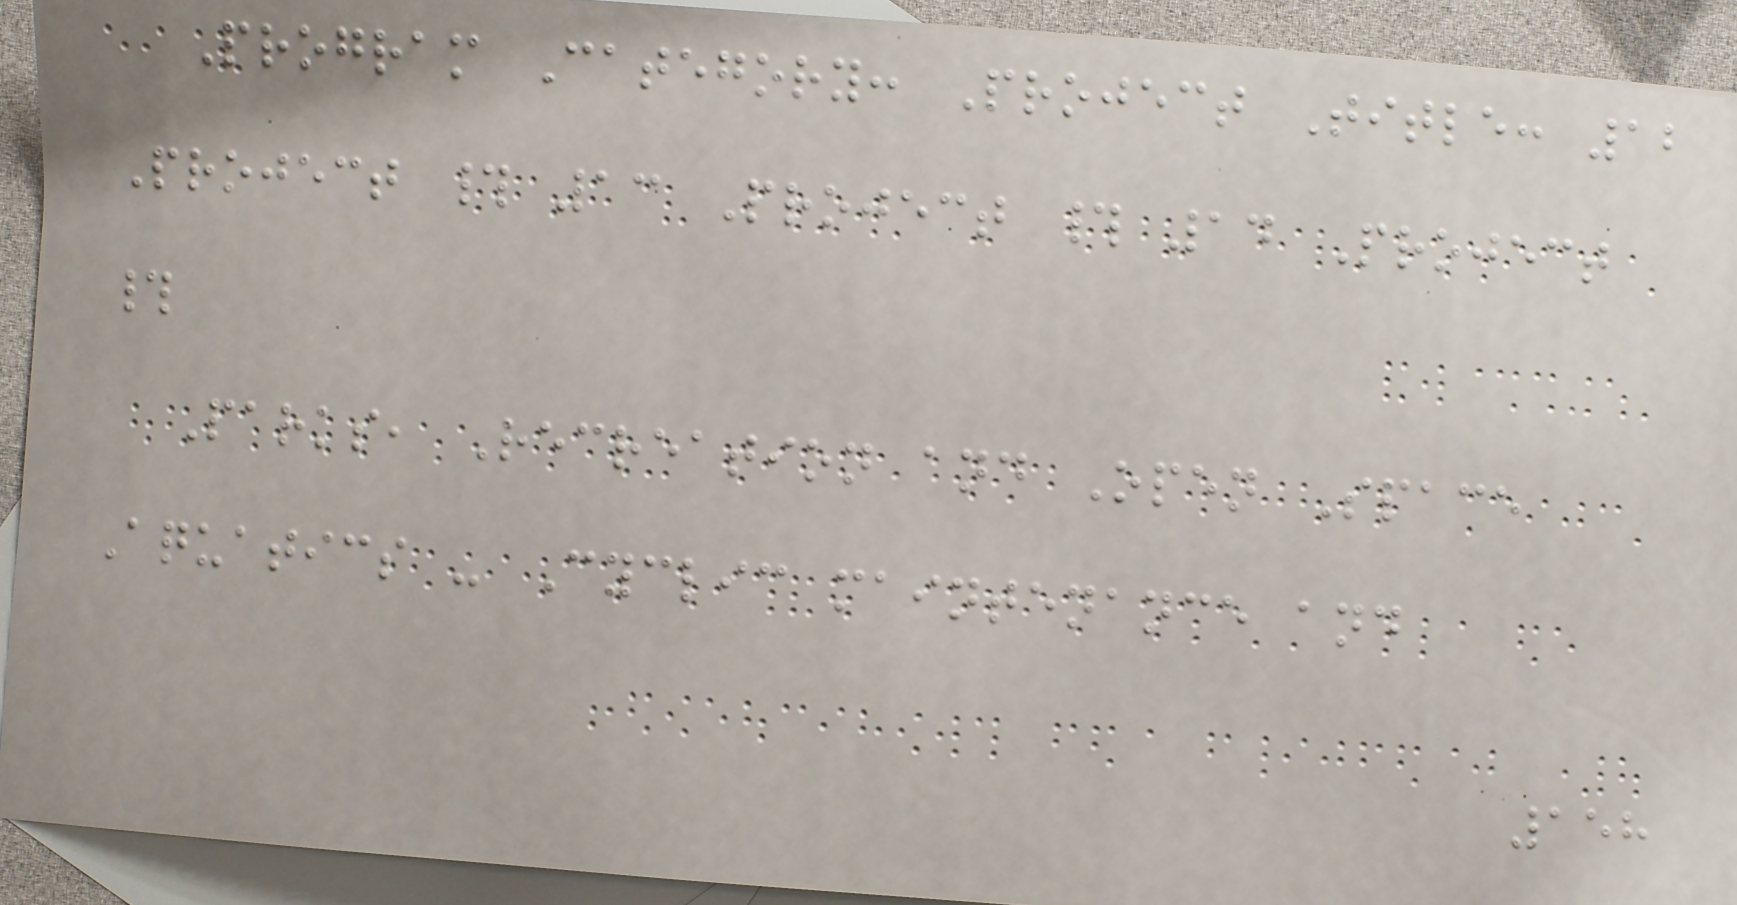Program Category: Project Title: 12
Project # 13 Project # 14 Project
#
Parks, Recreation and Open Space
Aquatics - Cyclic maintenance and
158
